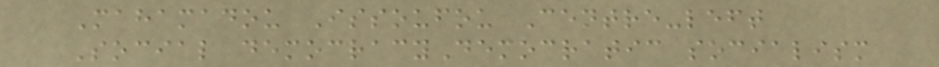Mahamadou Issoufou Centre-left
Social democracyDemocratic socialism
